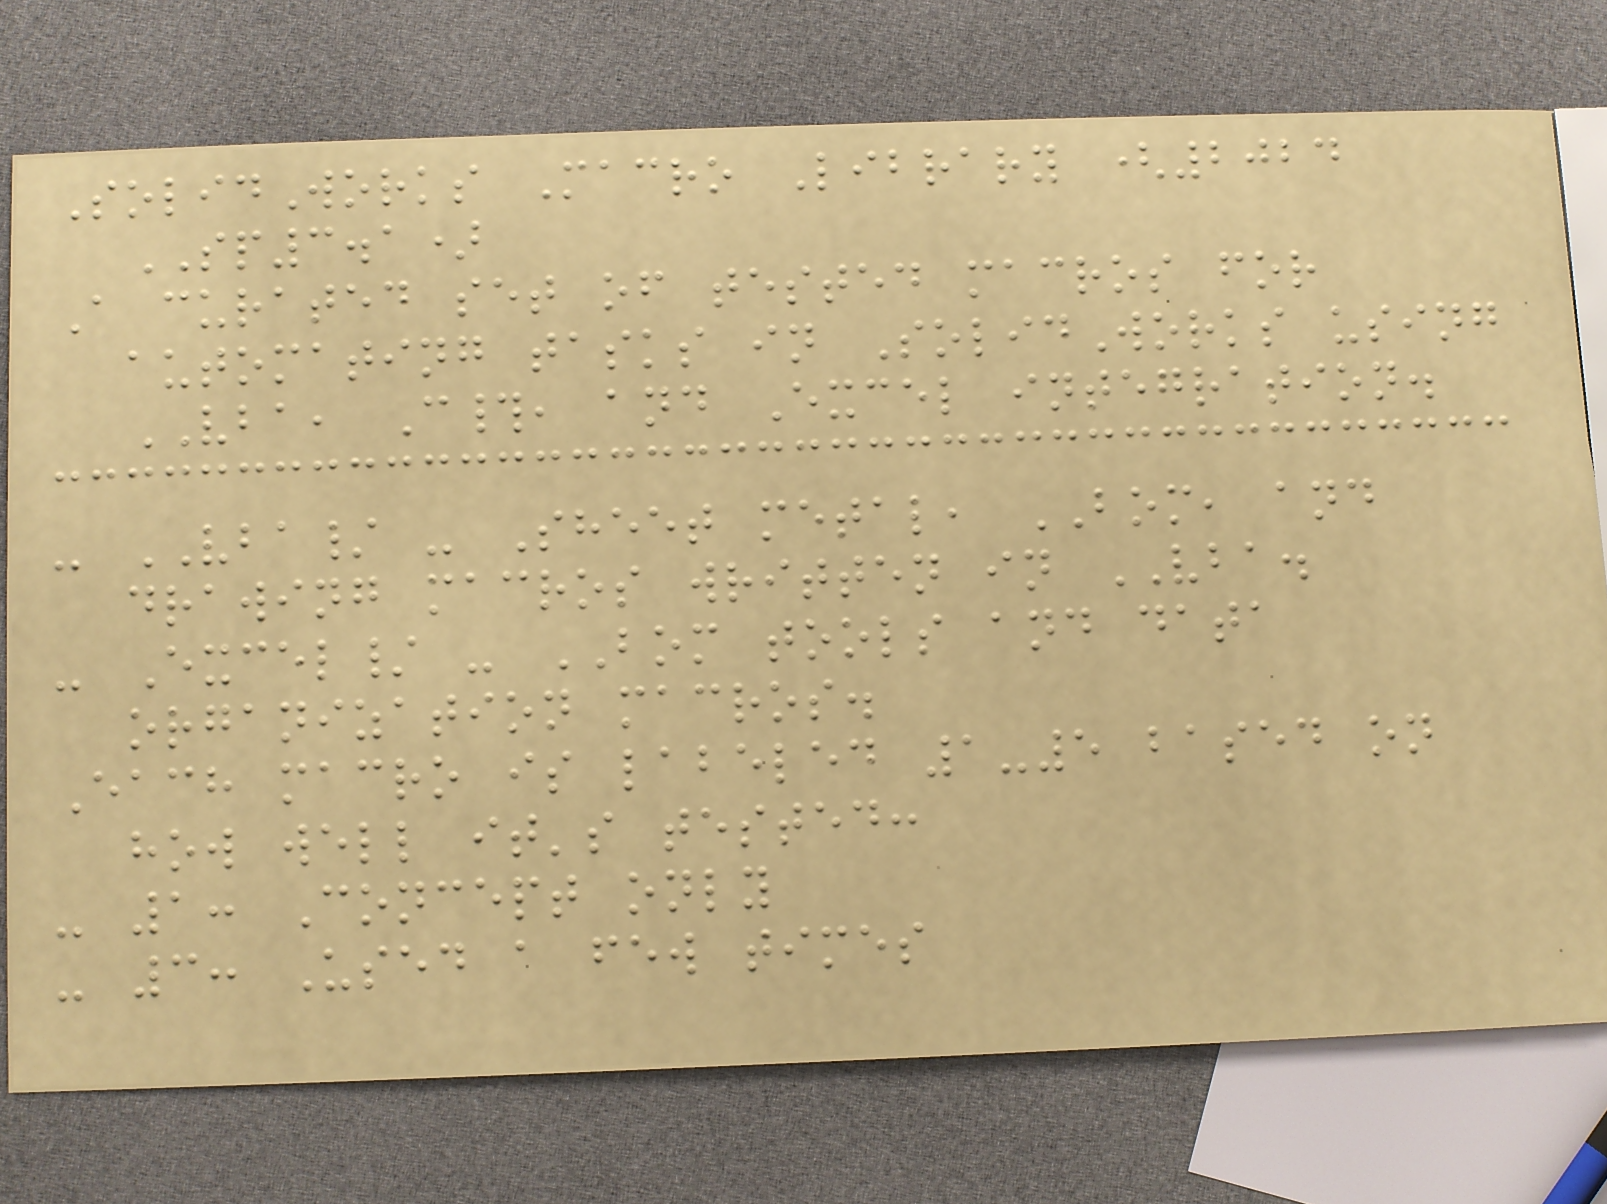SolidWorks Macro Library (2024
SP3.1)
A curated set of tested macros for
automating tasks in SolidWorks using
VBA, C#, and Excel integration.
- VBA/ - Sheet metal, BOM, and
drawing macros written in VBA.
- Excel/ - BOM tools and data
organization macros.
Each macro is labeled 1-5 based on
how well it's tested:
- 1: Concept only
- 3: Used a few times
